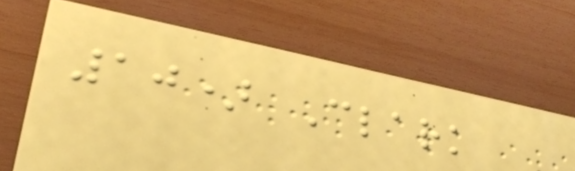10) Clark
